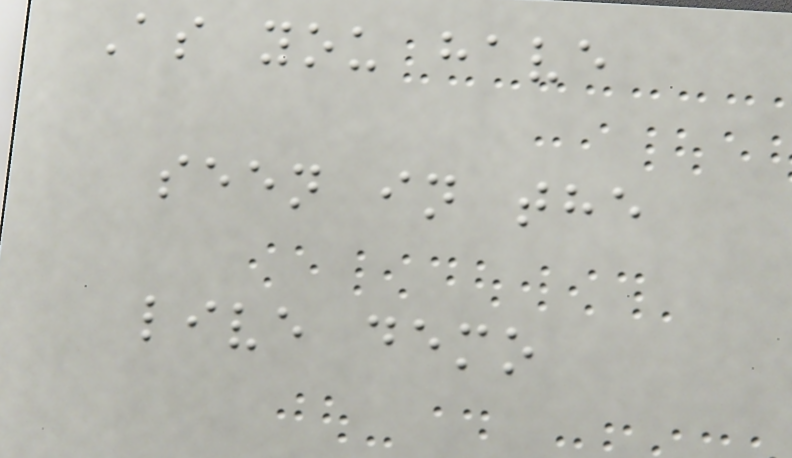As you have
seen in the
live demo
